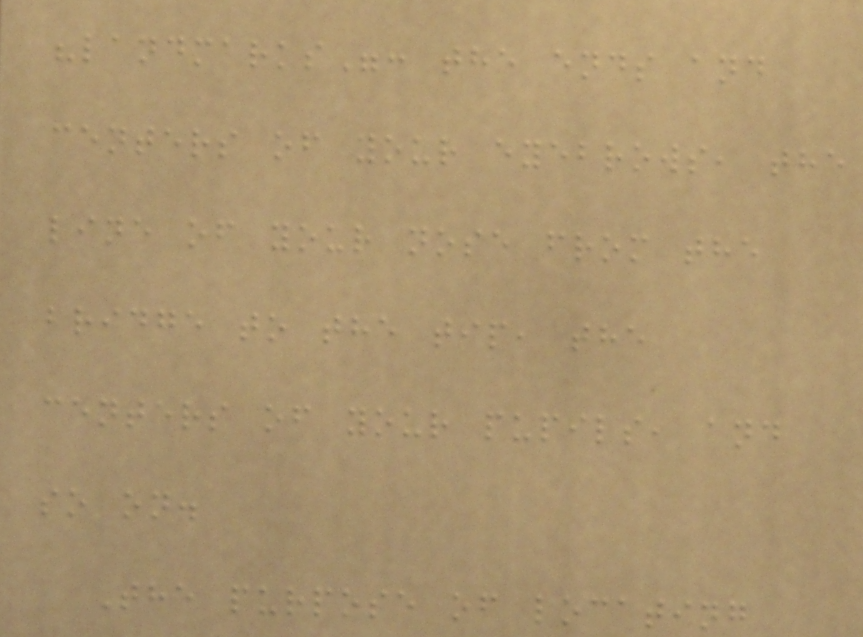"landmarks": the ends and
centers of your eyebrows, the
line of your nose from the
bridge to the tip, the
centers of your pupils, and
so on.
The purpose of locating
